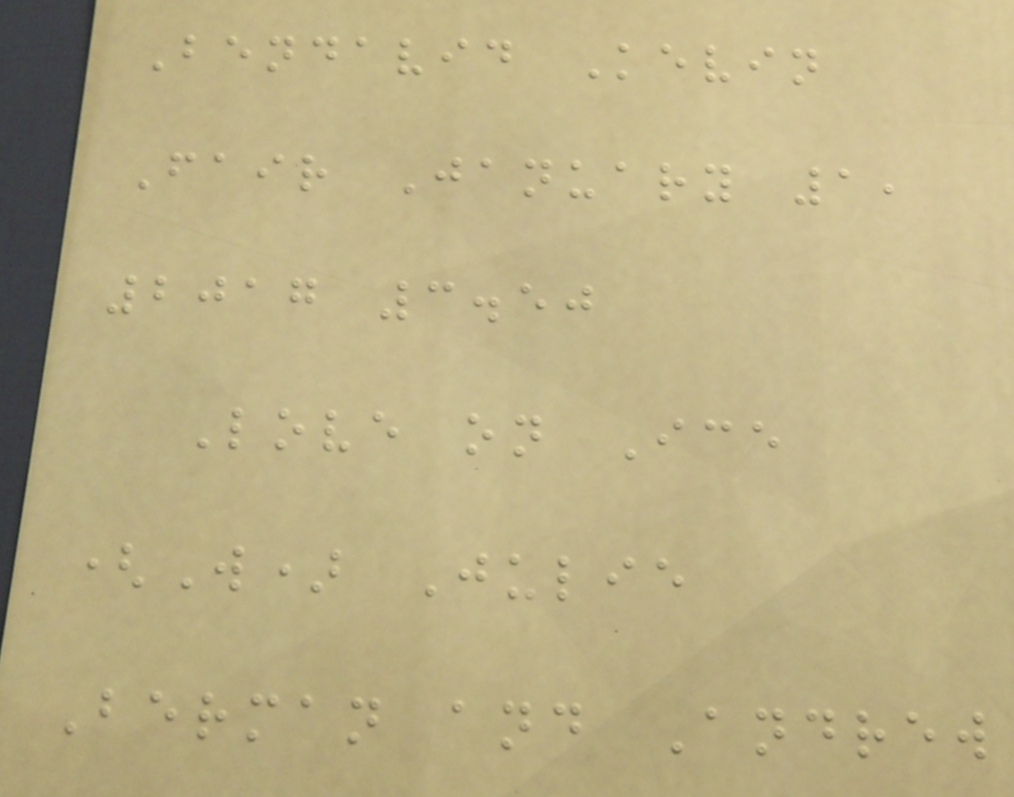Bendavid Kevin
Fair January 1,
2017 3.50
Love on Ice
(W) Julie
Berman and Andrew
